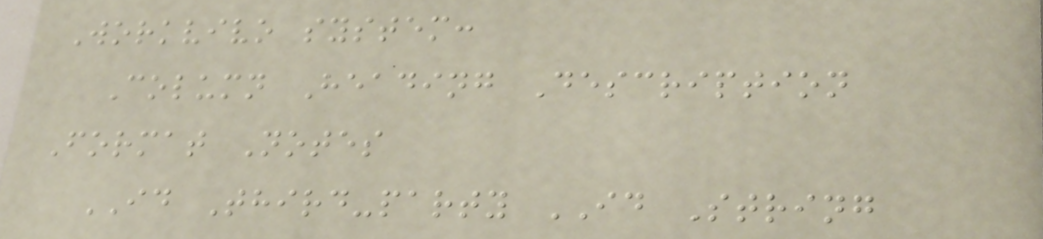Workvivo system:
Column Heading Description
Format Notes
ID Third-party ID String
